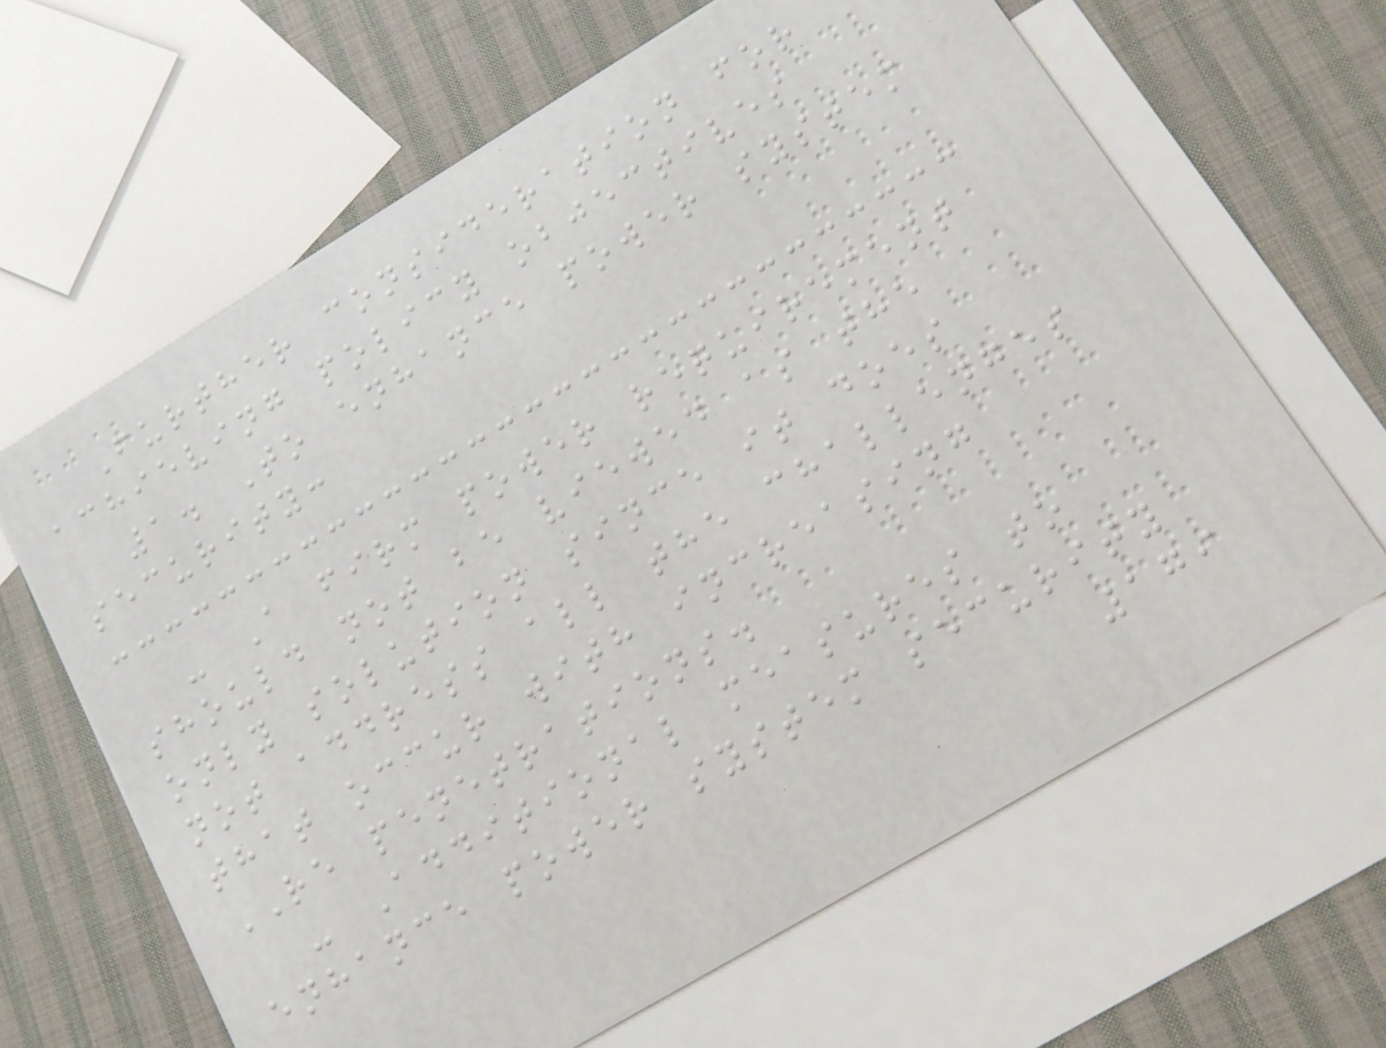Further consideration for
achieving policy objectives
1. To enhance power system
security:
- A firm power requirement
should not be viewed as the
only solution since it does
not address all the challenges
that occur with increasing
RE penetrations.
- Additional measures to
enhance power system security
179
